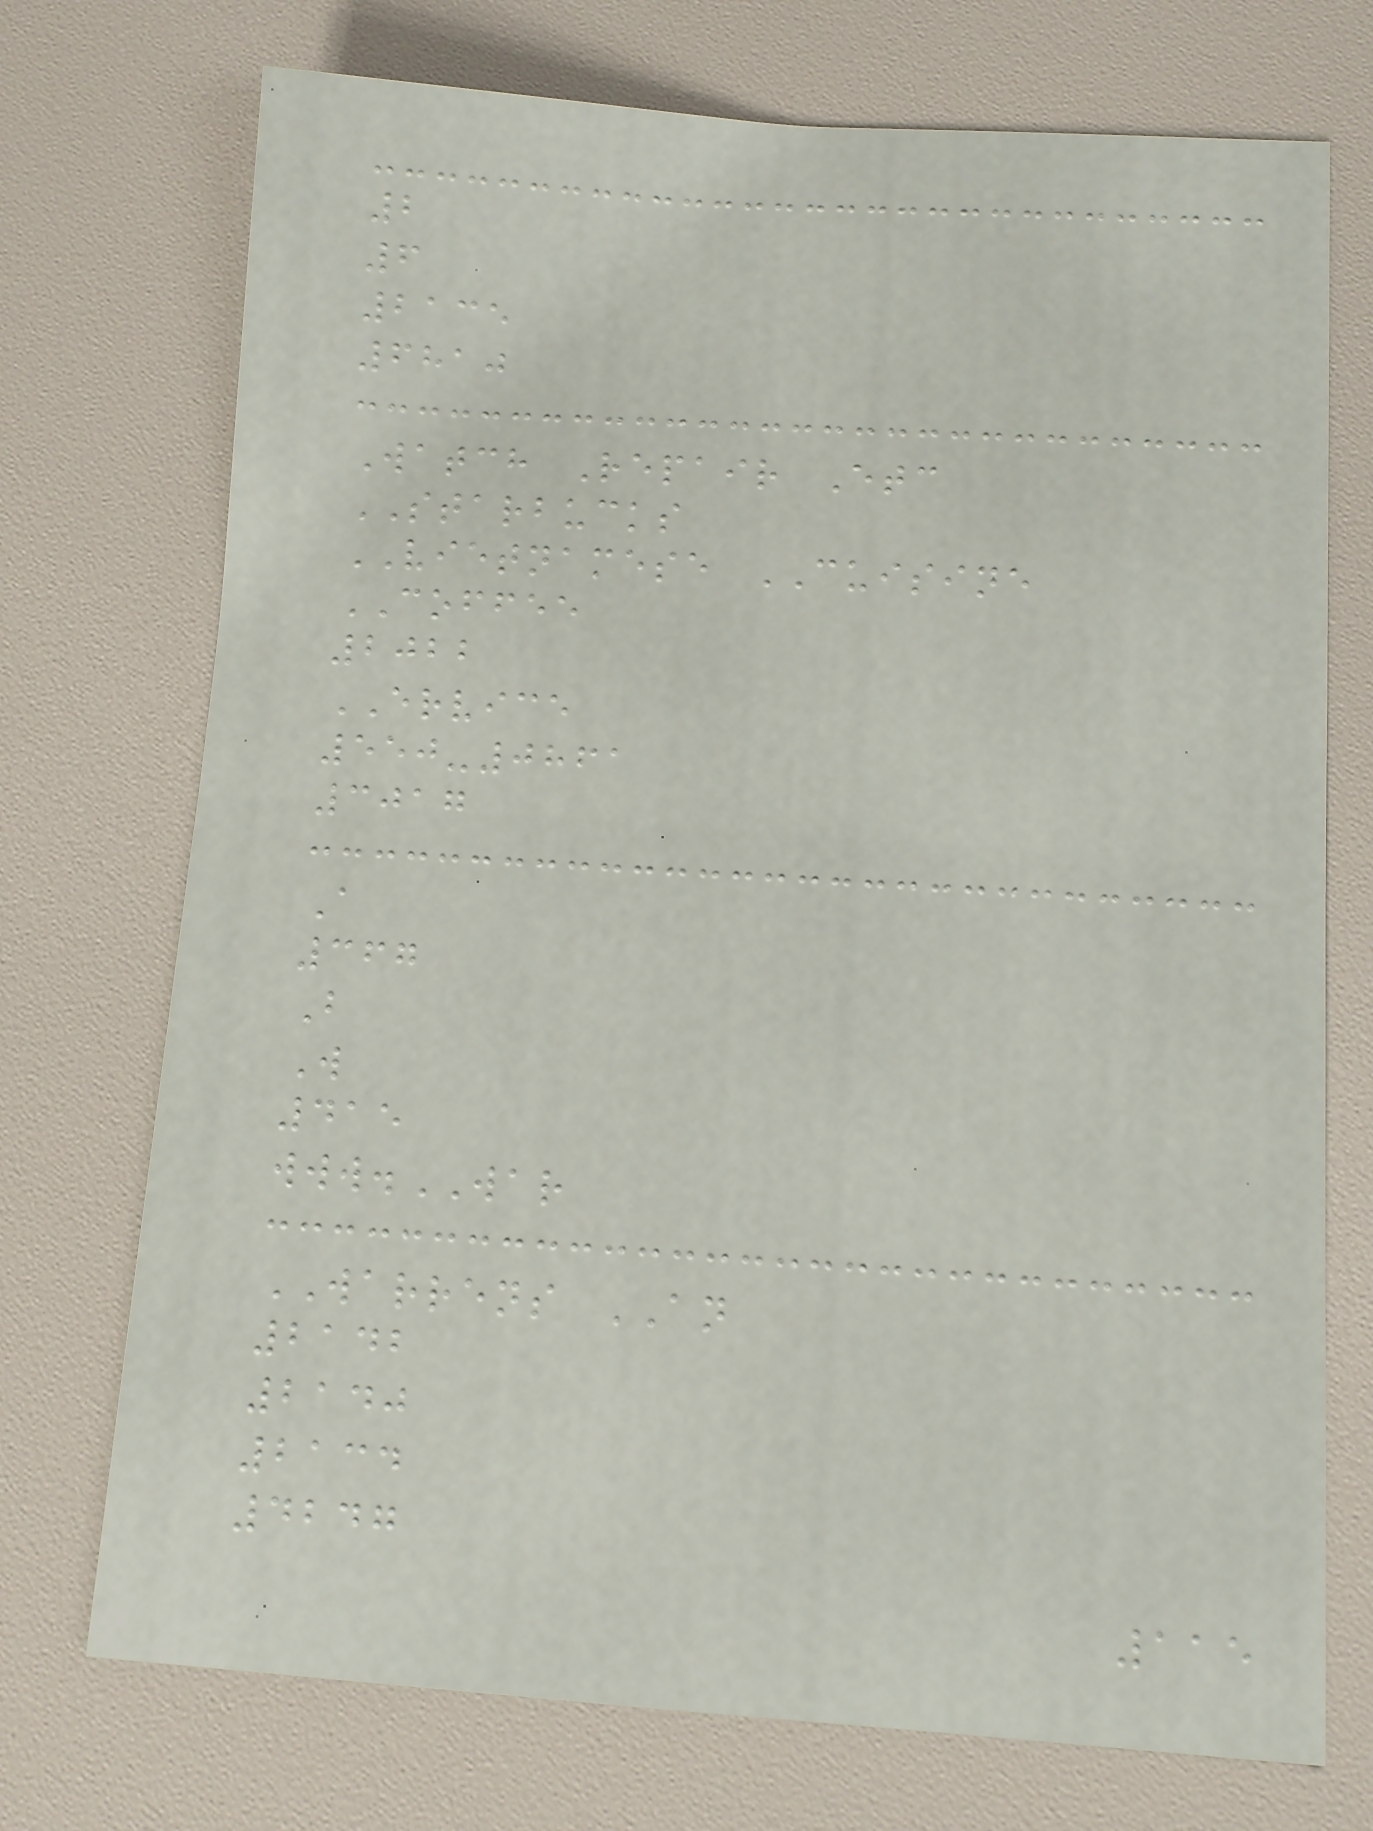2
6
2135
6810
Watch Repair Etc
STARBUCKS
VIETNAMESE CUISINE
COFFEE
2022
ERVICE
550-0861
3017
A
367
B
W
415
www.WAR
WARRENS AN
2142
2140
2134
4247
115
